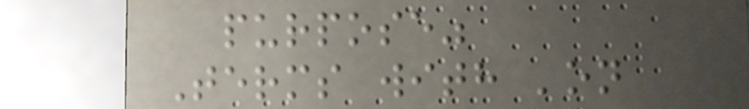purpose"
Terms with 'on
